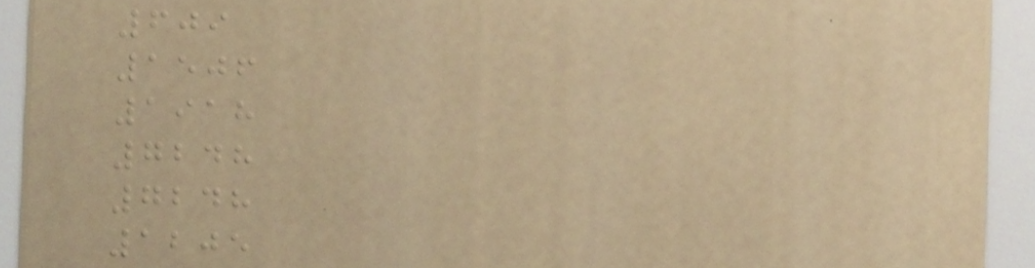609
1506
1918
7248
7248
1205
